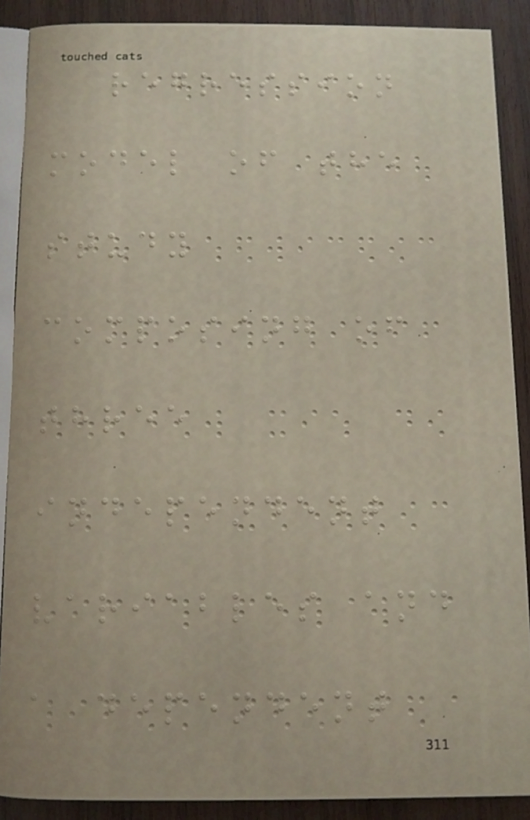regression
model of the
study
composing of
three
independent
variables and
a dependent
